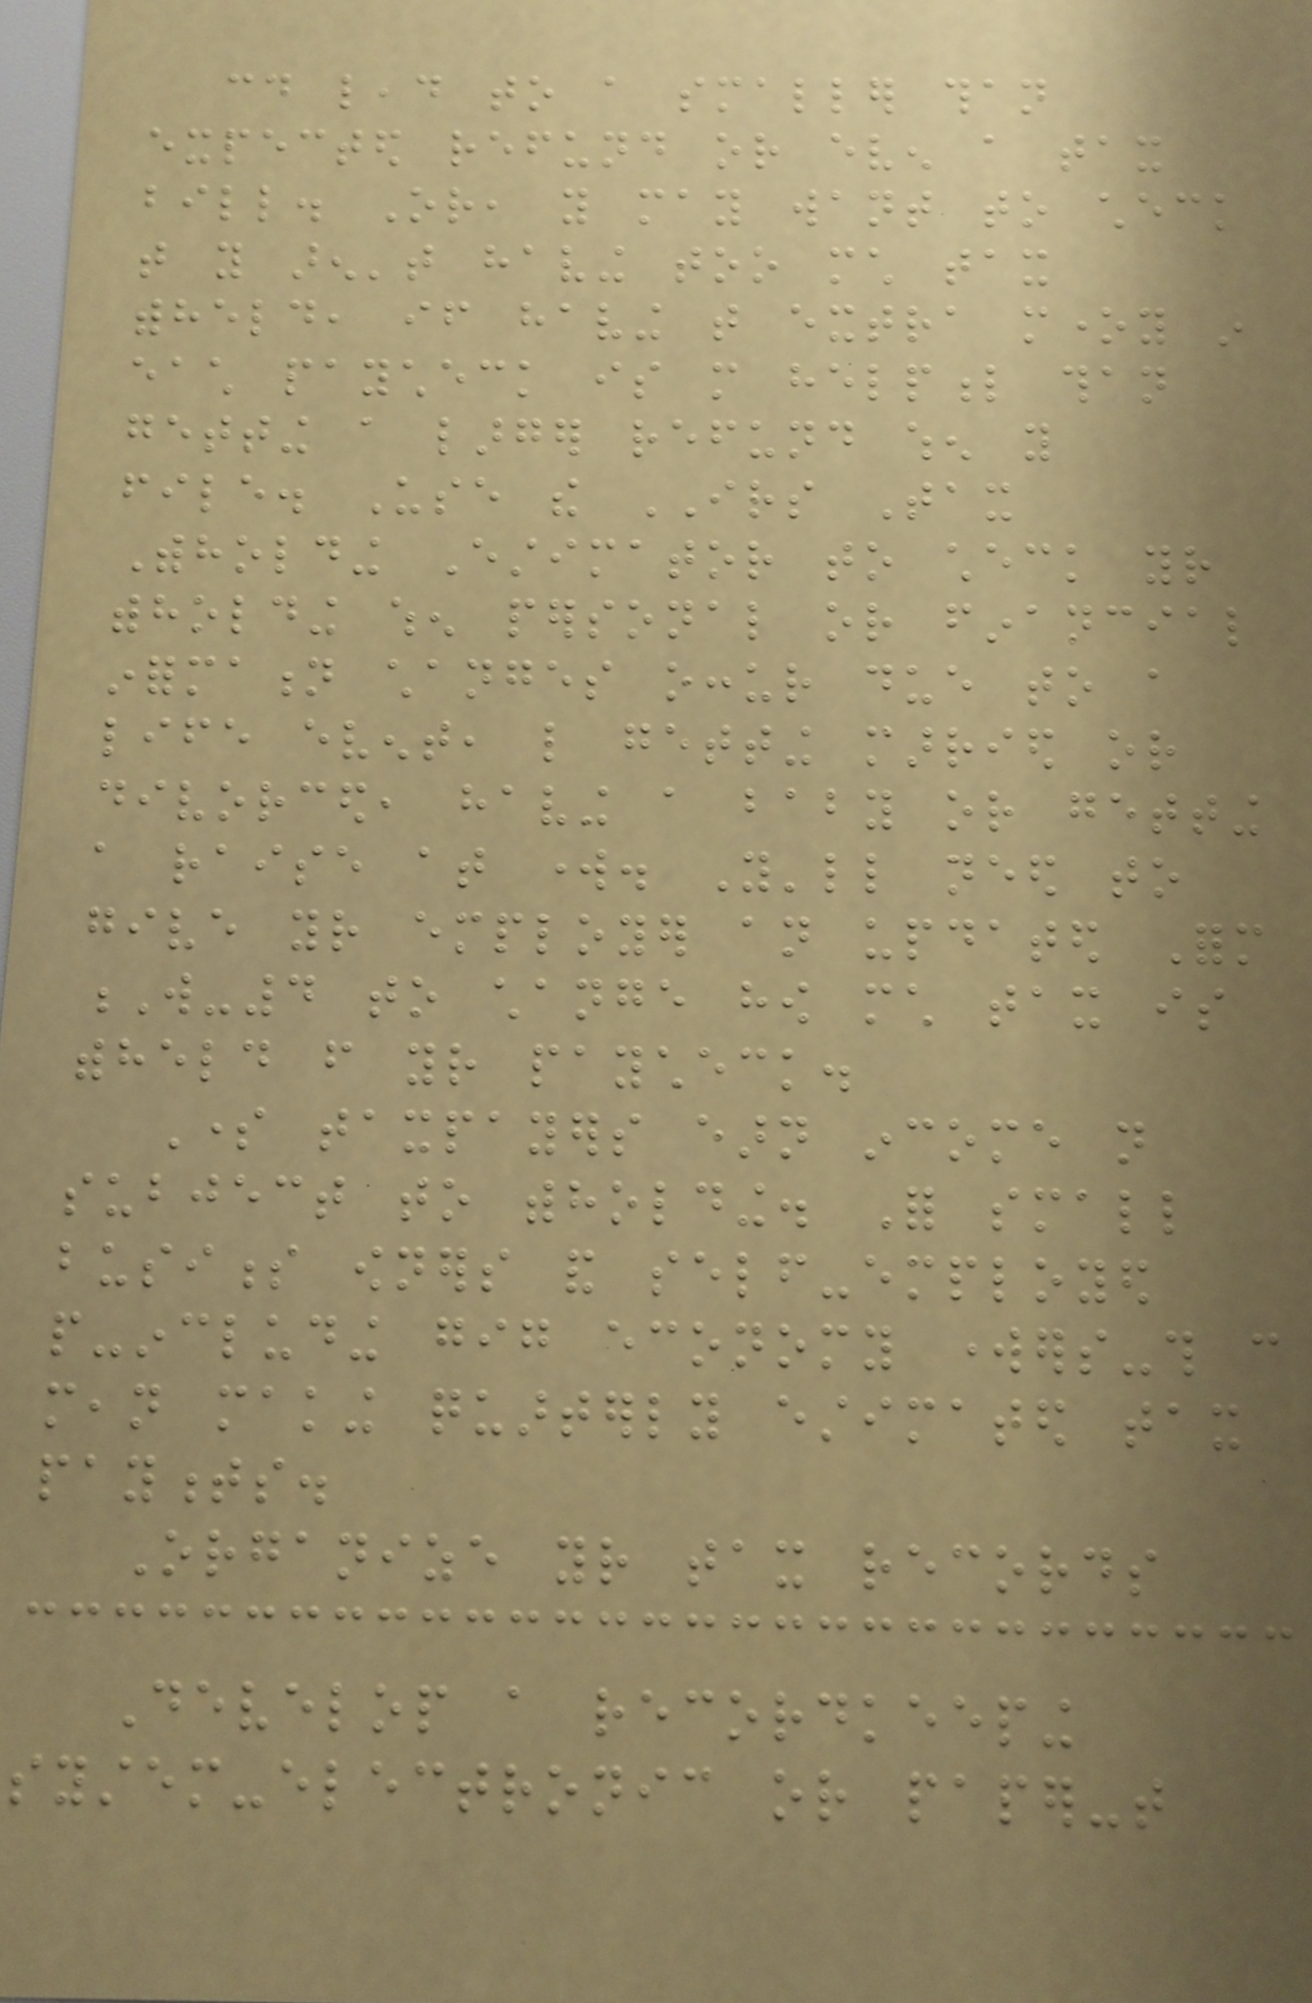could lead to a smaller than
expected refund or even a tax
bill. Or, you may want to check
that you aren't having too much tax
withheld, if having that extra money in
each paycheck is more helpful than
getting a larger refund when you
file. Use the IRS Tax
Withholding Estimator to check your
withholding when personal or financial
information changes occur due to a
life event, like getting married or
divorced, having a baby or getting
a raise at work. You'll need to
give your employer an updated Form
W-4 to change how much tax is
withheld from your paycheck.
Some taxpayers earn income not
subject to withholding. For small
business owners and self-employed
people-including gig economy workers-this can
mean making quarterly estimated tax
payments.
Organize your tax records
Develop a recordkeeping
system-electronic or paper-that
